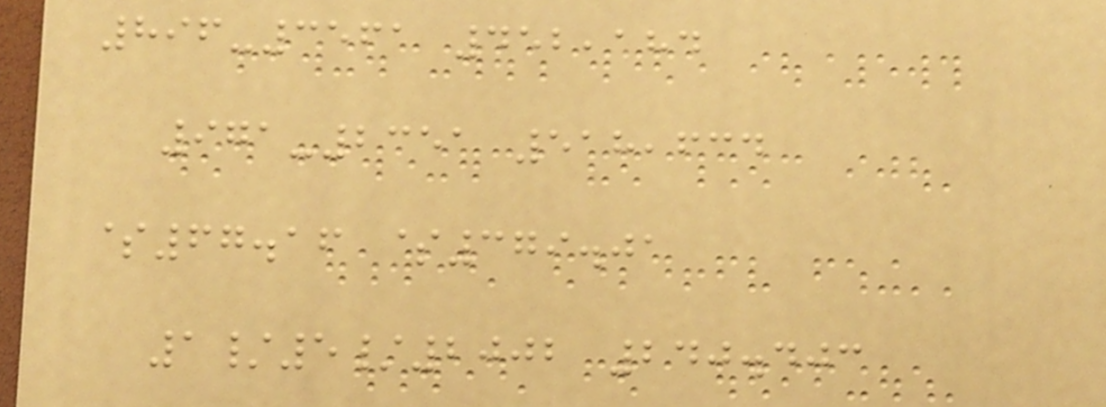896-3561 452,184
971-2351 518,634
$67.16 $379.01
1/5/2002 240.403
